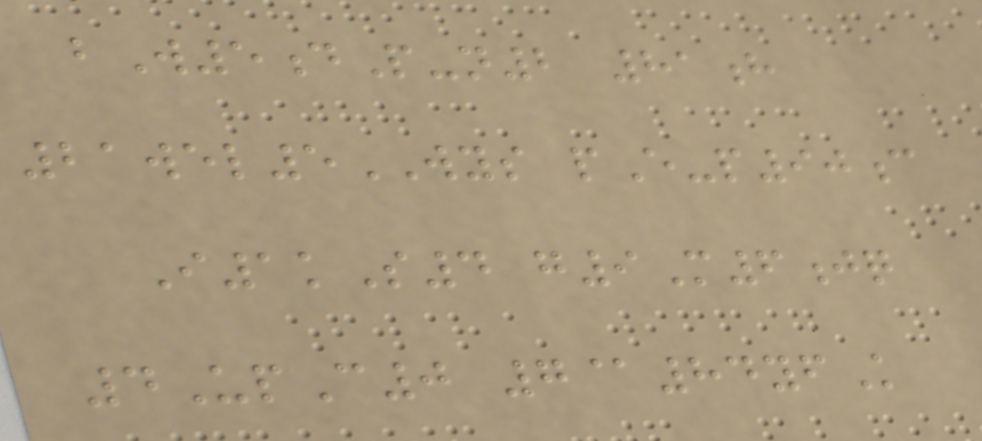bW5dP-n2 81h
21wel5WYS pE-p90c
I1kS4 g9M6jq
4UpC0 7@84yfK
